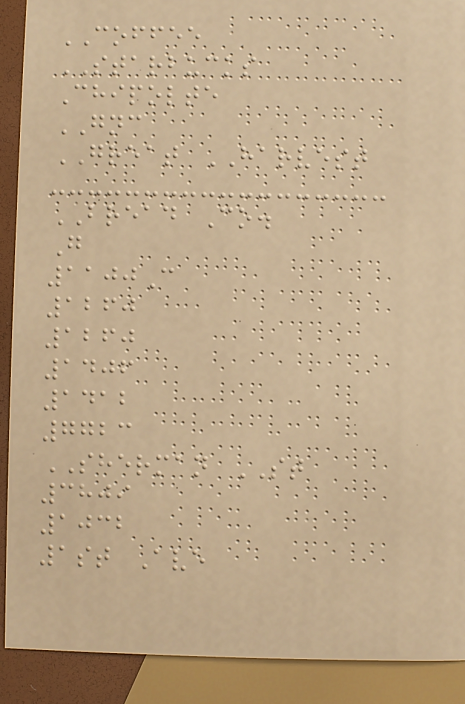COFFEE
STARBUCKS
Chipolte
GNC
GREAT HARVEST
BREAD Co.
G
1100C
1260
1260
1406
1412
7723
SHERMAN ST
3809
1032
1st Ave
